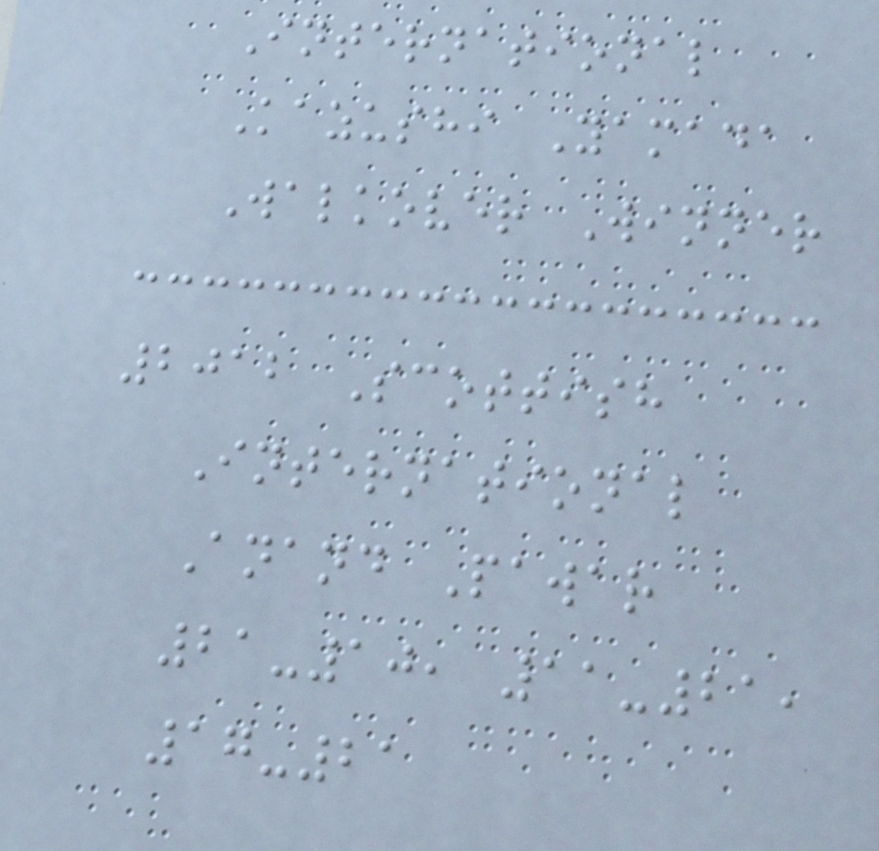International
Kazushi Yamada
Walkover Winner
2012 Scottish
International
Anand Pawar
21-10, 11-21,
17-21
